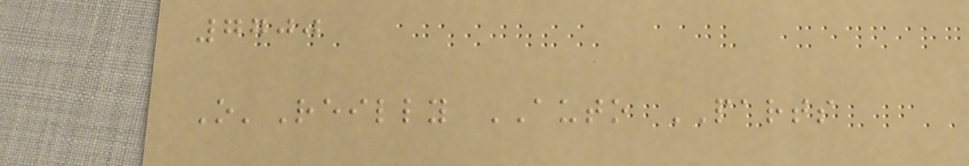7700
O'Reilly AUTO PARTS
